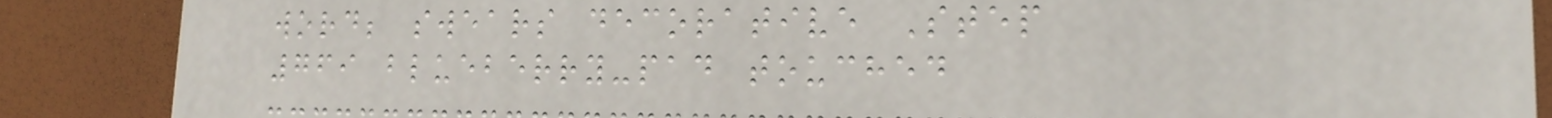word; swears decorative Step
769 blueberry-pad touched
